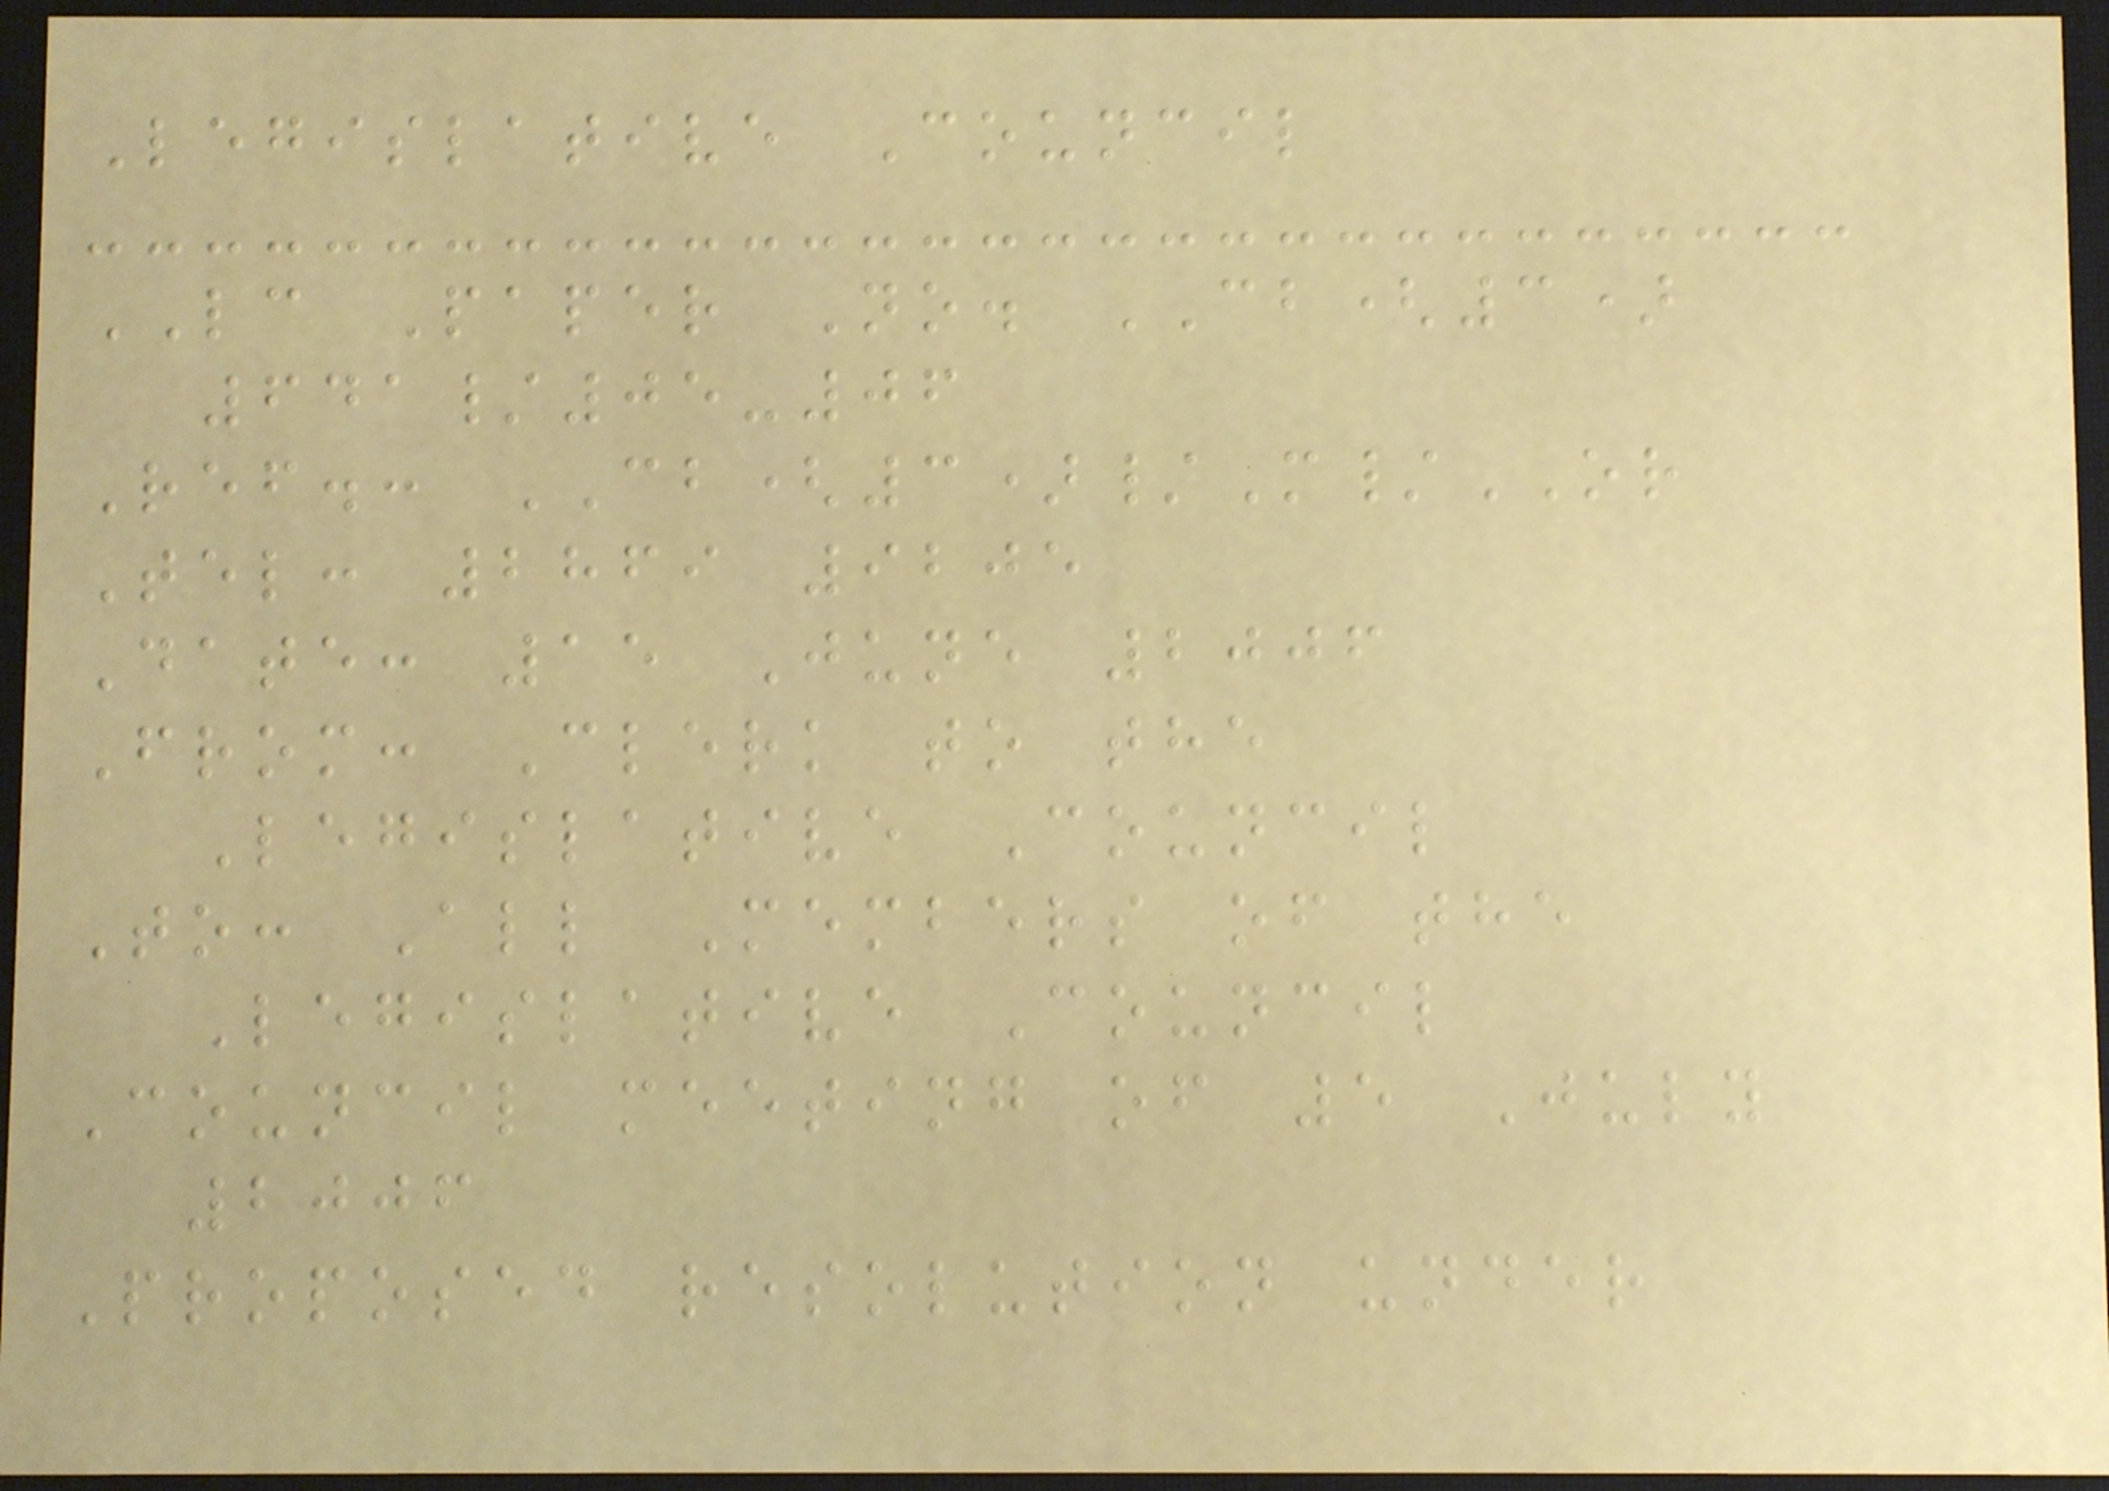Legislative Council
LC Paper No. CB(3)
641/05-06
Ref.: CB(3)/M/OR
Tel: 2869 9205
Date: 15 June 2006
From: Clerk to the
Legislative Council
To: All Members of the
Legislative Council
Council meeting of 5 July
2006
Proposed resolution under
